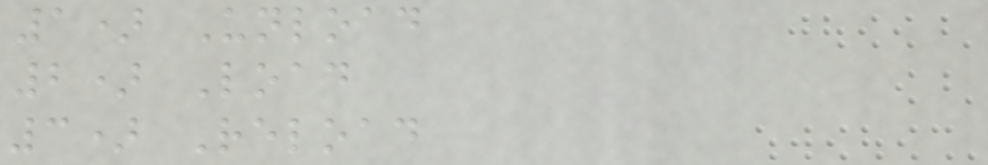1) Unload
2) Load
3) Reload
